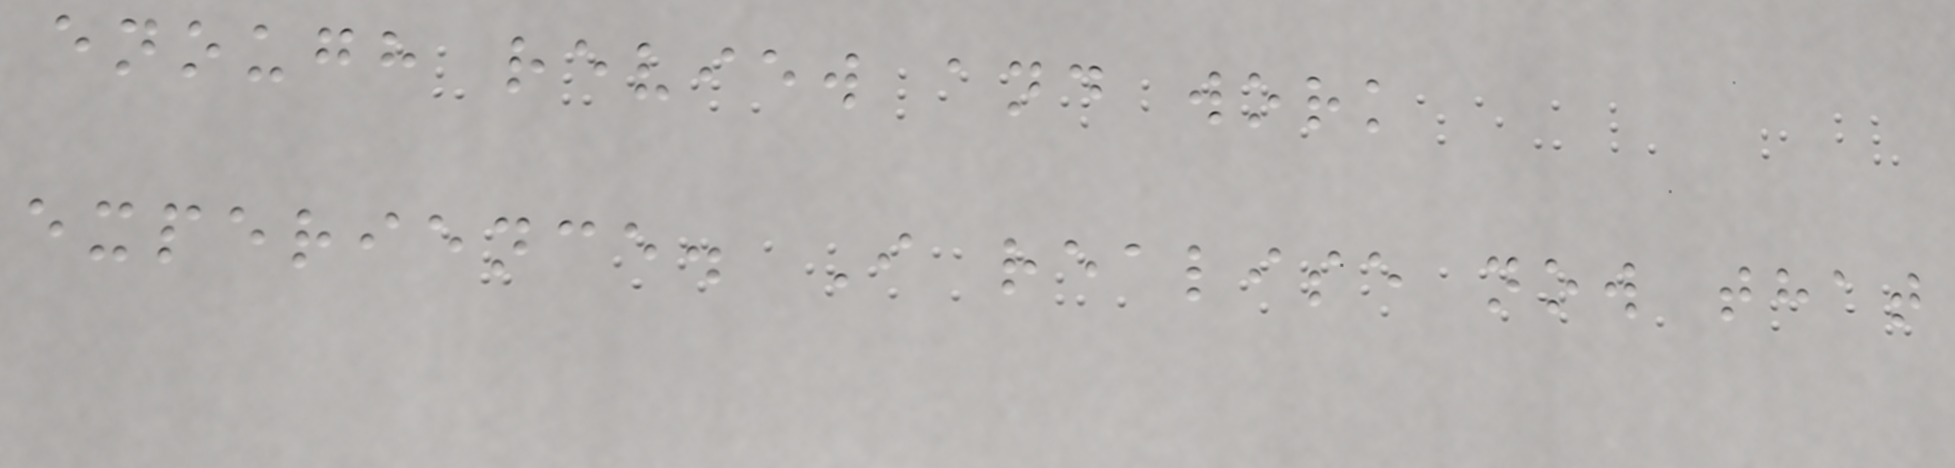enough review and work
experience. I realise now that
